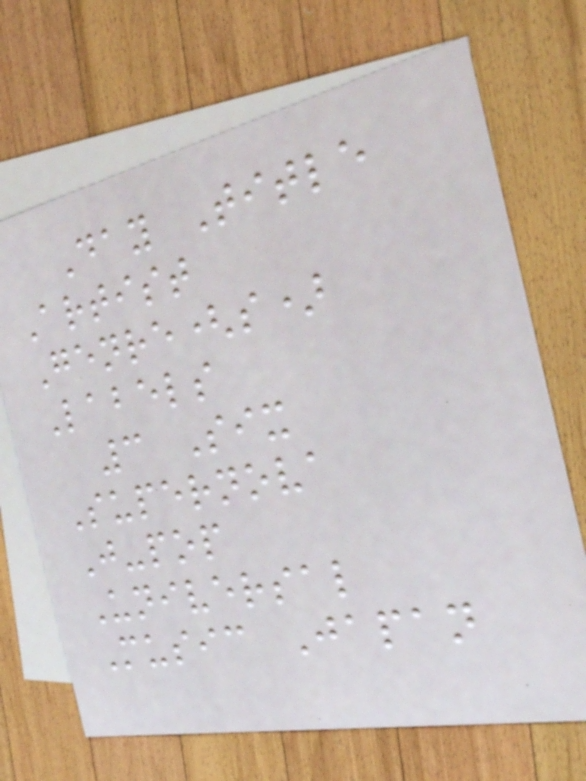Day Title
Artist
Genre(s)
Labels
3 Six
Supernova
J-pop
Universal
Music Japan
